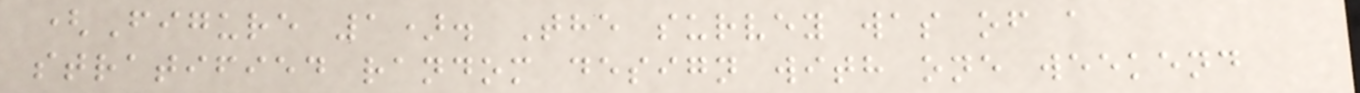(Figure 1). The survey was of a
stratified random design with one weekend
